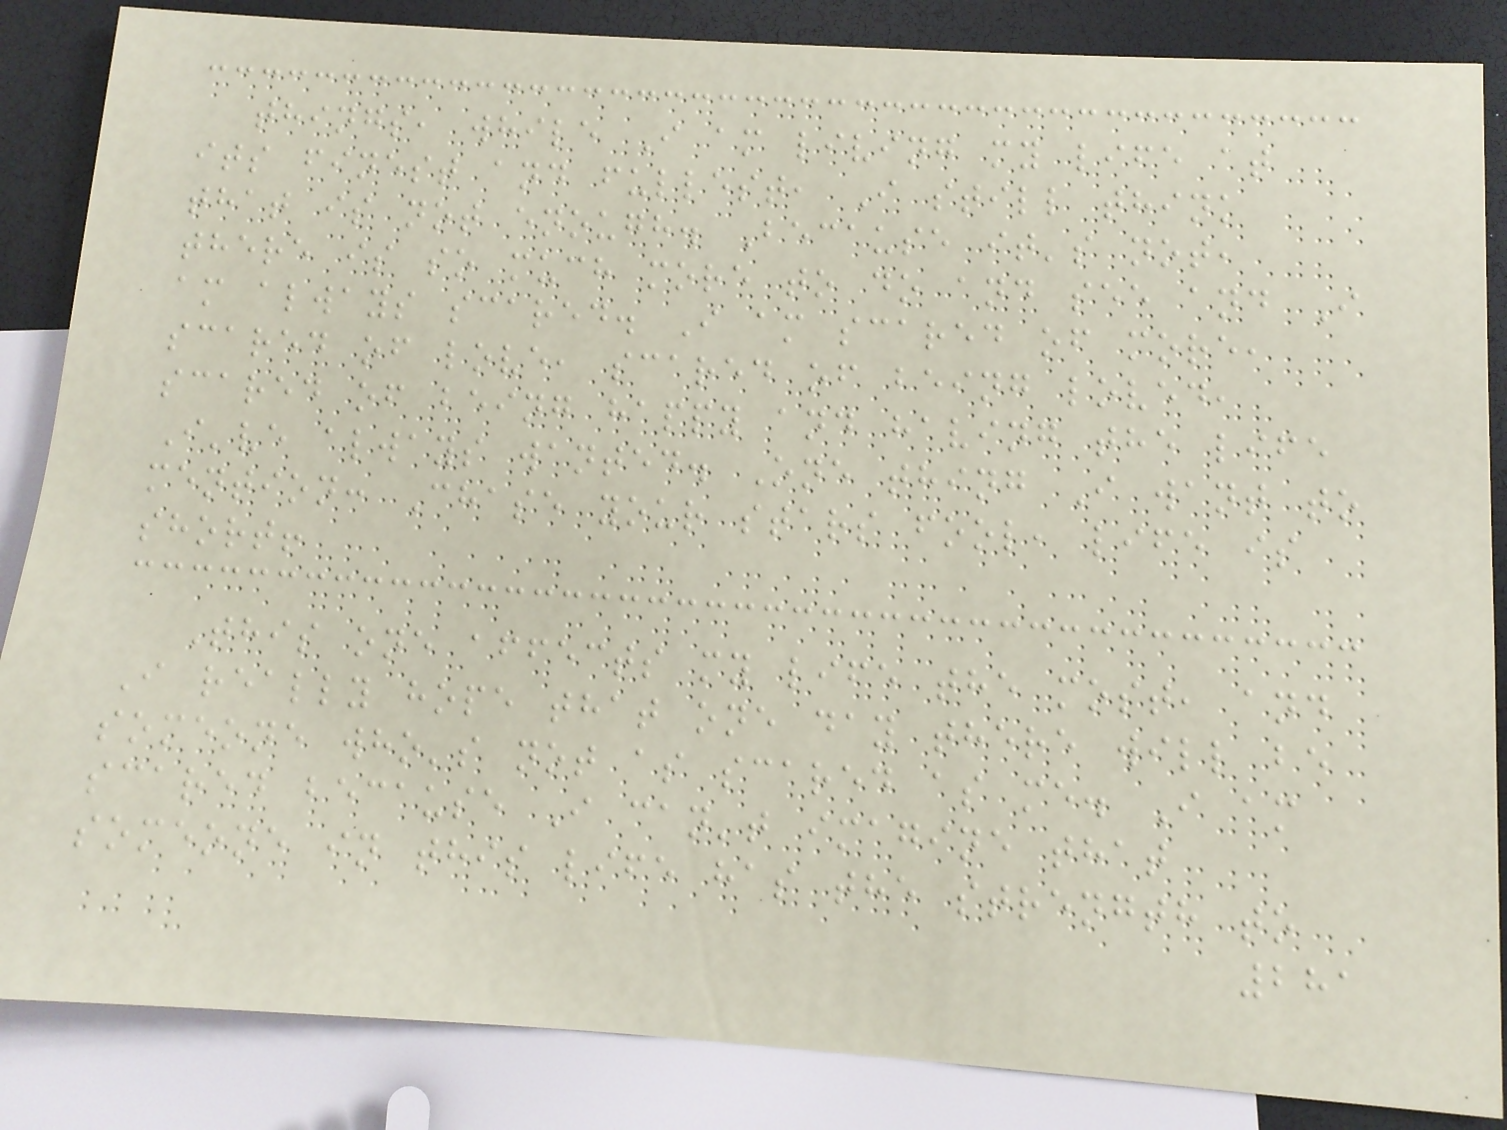things, while I am living my life at
its finest and fullest, I still think
that is not enough. Because it's not,
there is so much more to do and see and I
am always scared. I am scared of more,
scared of love, scared of being loved,
scared of being happy and having the life
I've always wanted. One thing I want to
mention: Chase your stars fool, life is
short!
This one affects my life the most, and
I really hope that one day there will be
someone who's not as scared as me. I am
scared because I can't imagine that
someone in this life has the strength to
281
